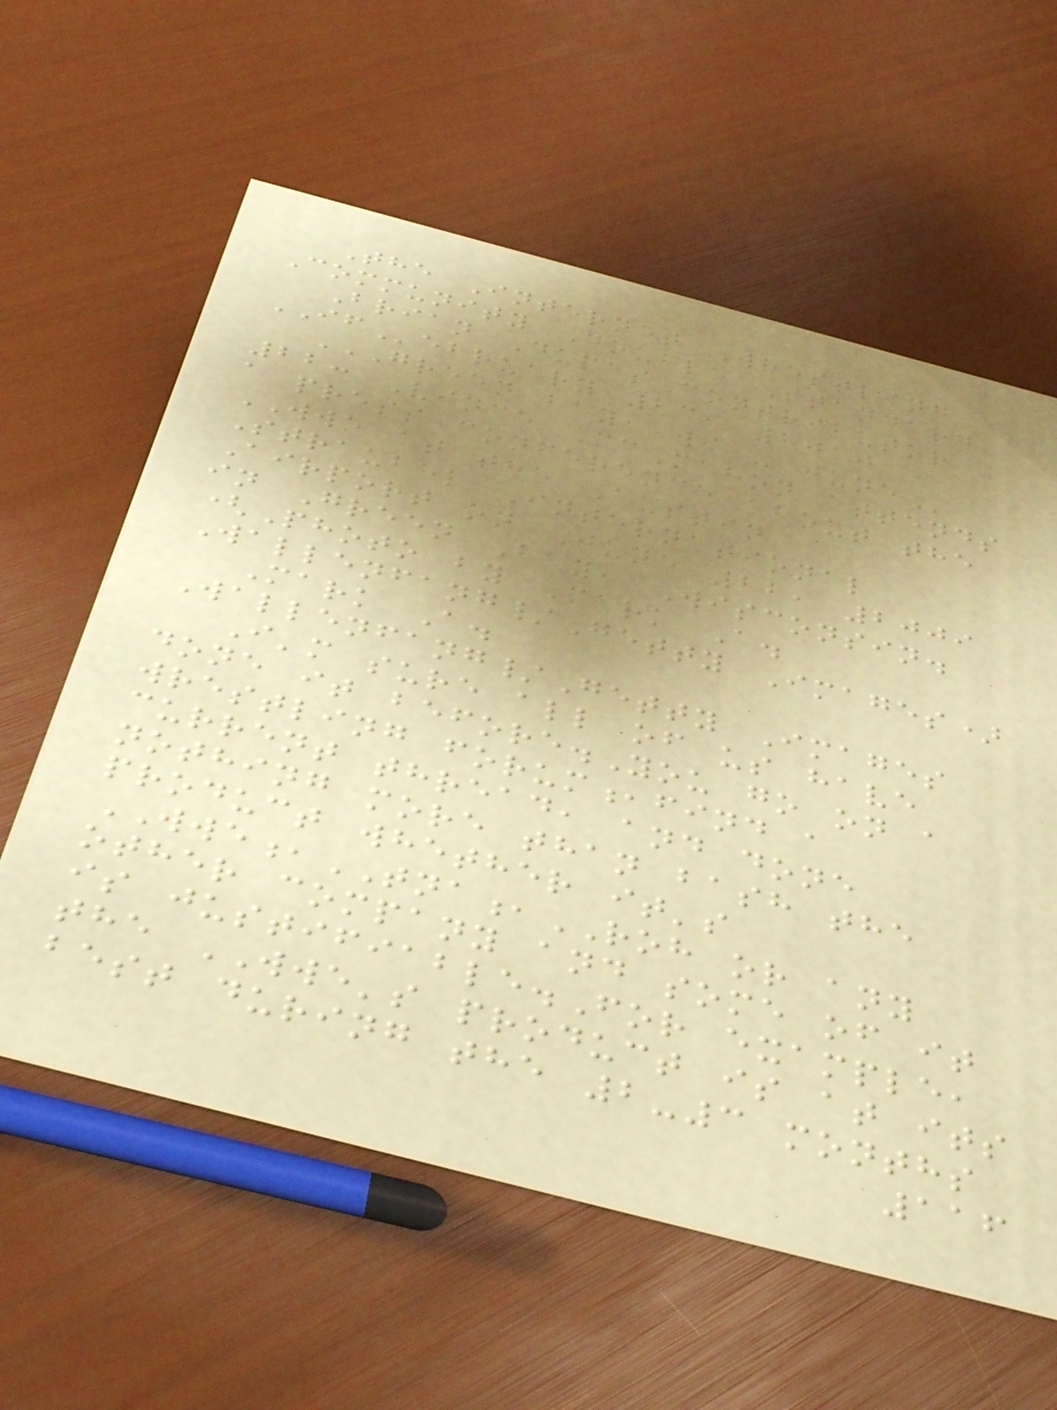The Internet Wrestling
Community Double Standard
Brian DupasContributor
IFebruary 23, 2010
GREEN BAY, WI - JUNE
22: Vince McMahon attends
a press conference about the
WWE at the Austin
Straubel International
Airport on June 22, 2009
in Green Bay, Wisconsin.
(Photo by Mark A.
Wallenfang/Getty Images)
Mark A.
Wallenfang/Getty Images
I'm sure all of us have
done it before.You go on a
wrestling forum,find a
current thread, and done
nothing more than bash the
product whether it's
WWE,TNA,ROH or any
other company and some of it
is justifiable.For example,
the WWE's product is at its
best during the 2-3 months
116
